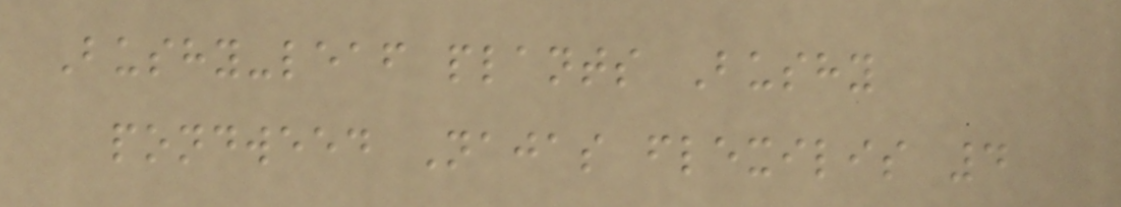Bushy-leaf plants Bushy
pondweed Najas flexilis 4
